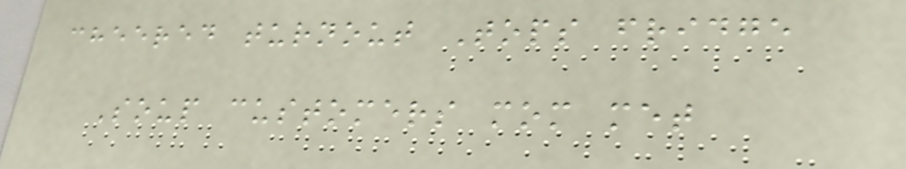cheered turnout Tops fridge
Soup customers mom met
